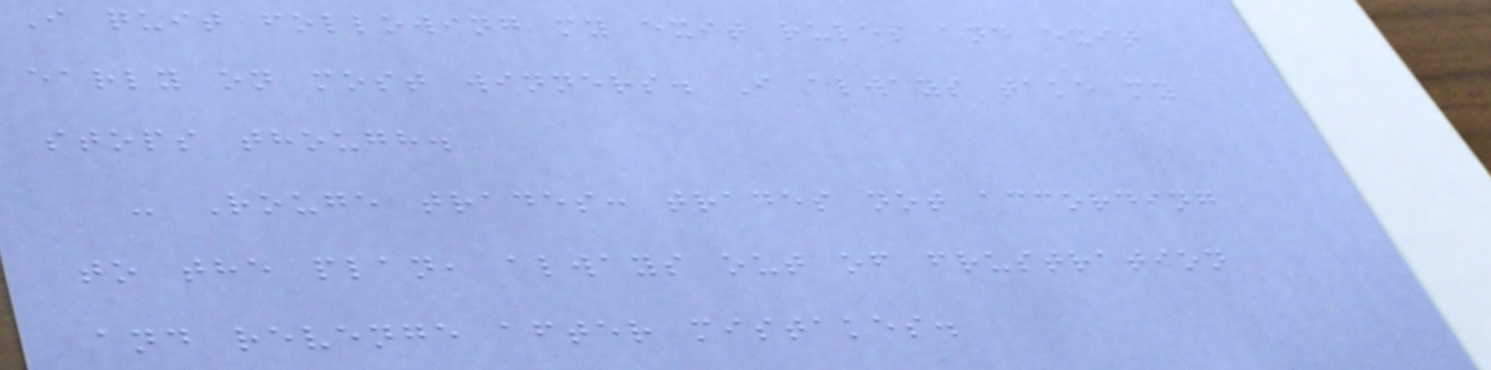I quit following my exit rules and exit
early on most winners. I always take my
stops though.
- Rouge trades: trades not according
to the plan, always out of frustration
and revenge after mistakes.
